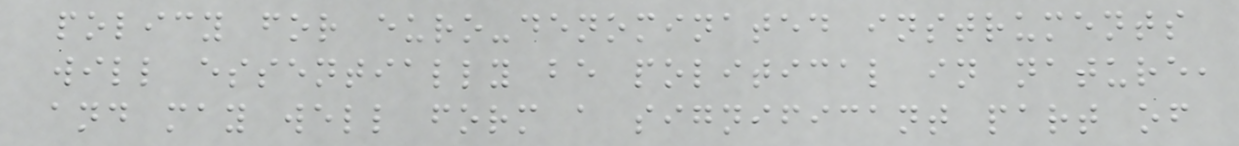policy for euro-denominated instruments
will essentially be political in nature,
and may well form a significant part of
